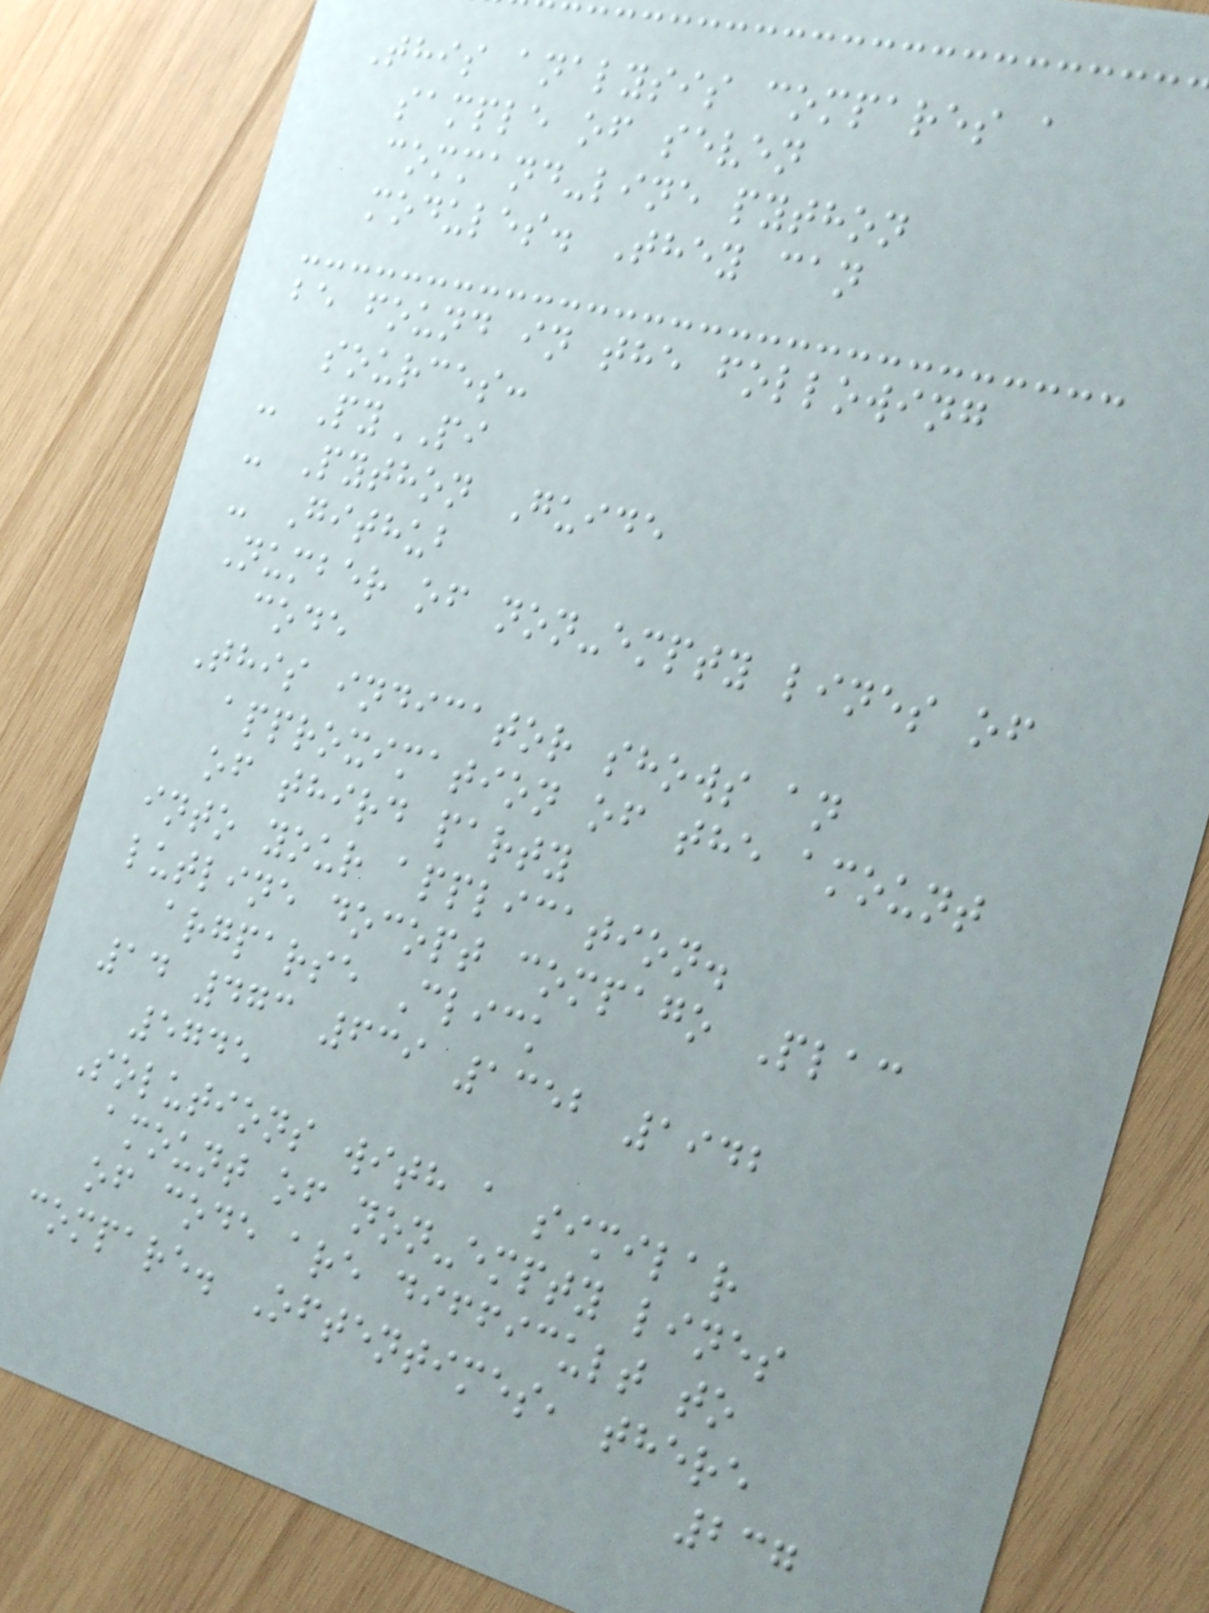This analysis compares a
sample of seven
command-line python
modules. They can
be found in the following
sources:
- PyPI
- Python Guide
- Github
Number of non-empty lines of
code
This indicator shows an
approximation of the amount
of third party
into your application.
lutline docopt compago Plac
argparse Click
14 473 639 1352 1942
5745
Solutions with a similar
amount of non-empty lines
of code are difficult to
compare. Oftentimes, there
237
